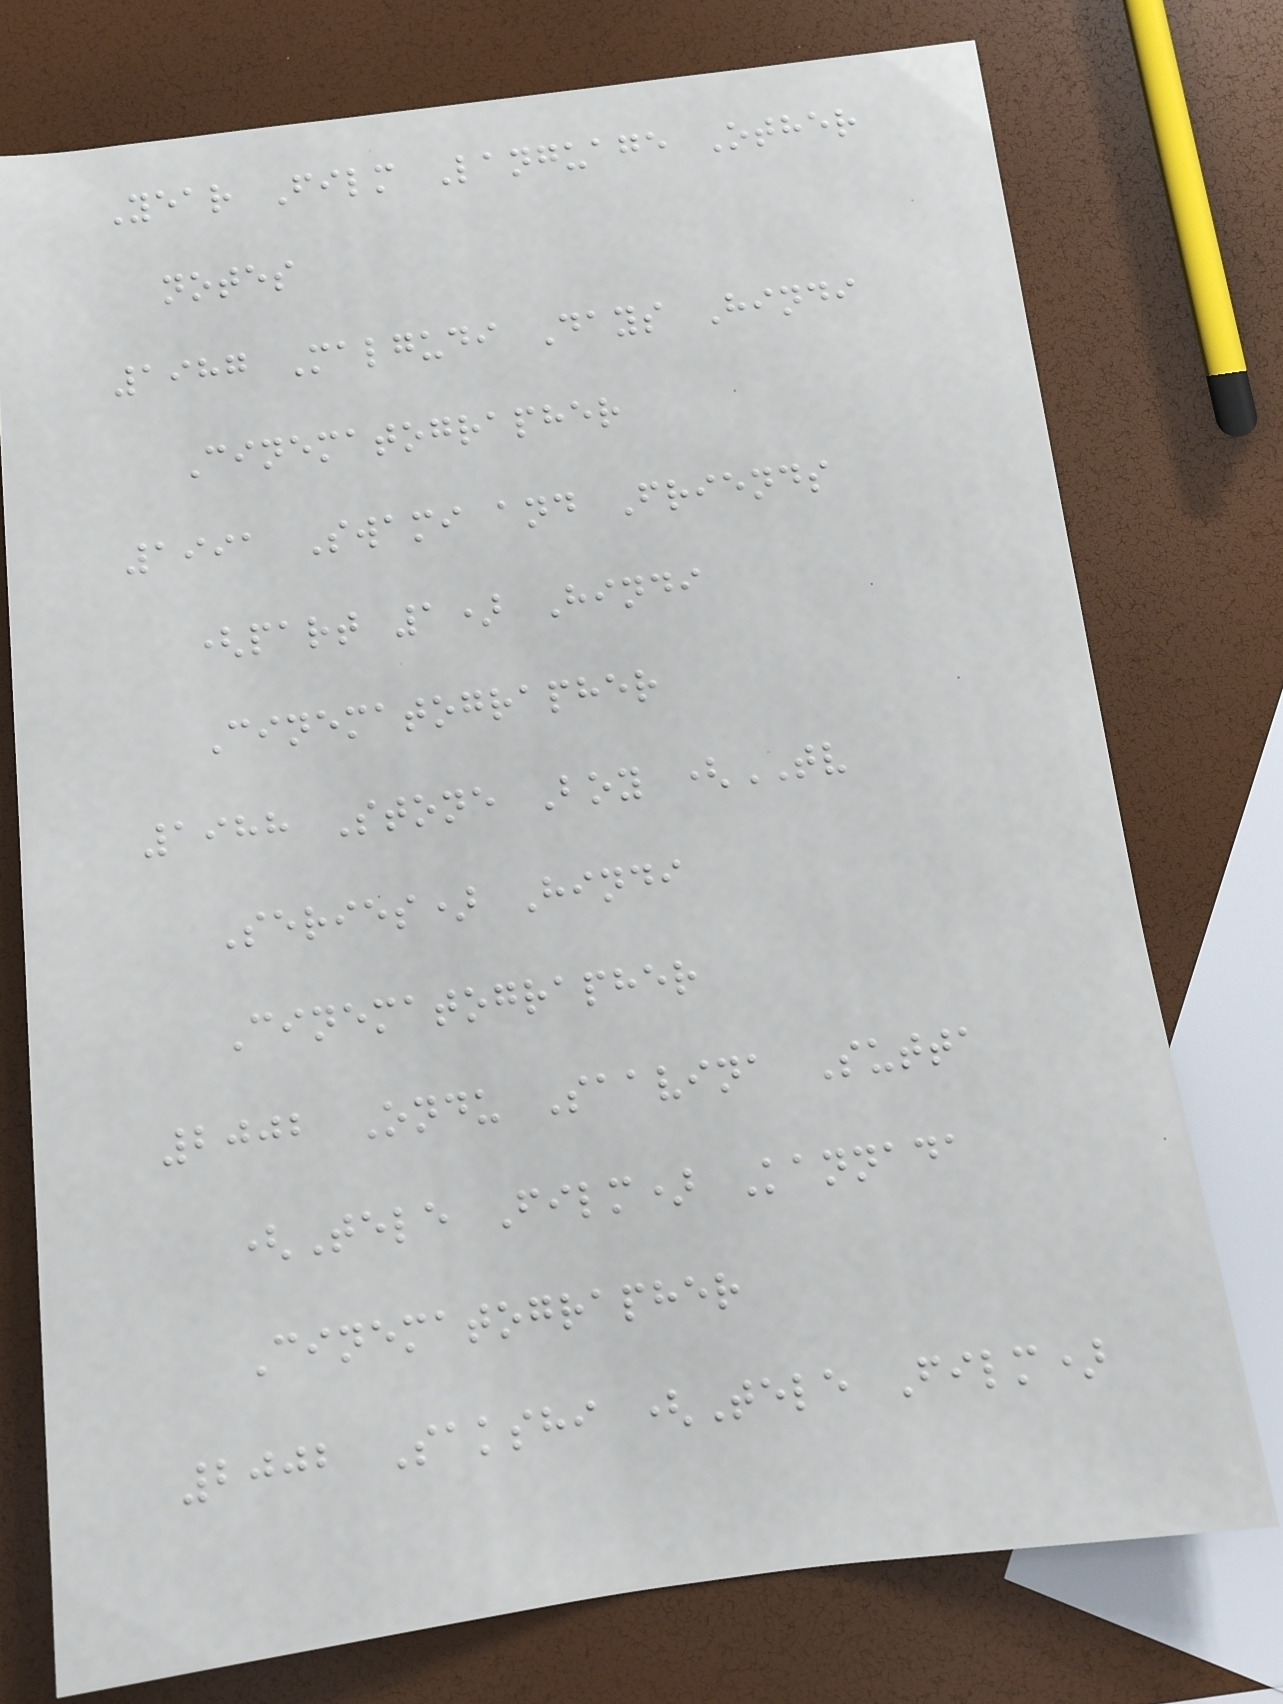Year Film Language Other
notes
1987 Malgudi Days Hindi
Cinematographer
1991 Swami and Friends
(part 1) Hindi
Cinematographer
1988 Stone Boy (TV
Series) Hindi
Cinematographer
2002 Ondu Saavina Sutta
(Tele Film) Kannada
Cinematographer
2002 Sakshi (Tele Film)
